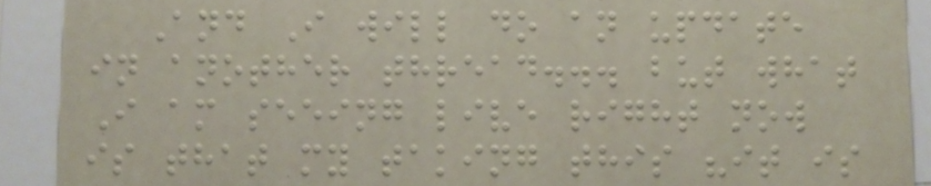And I will do an update
in another thread... but what
I am seeing live right now
is that my taking this "it is
